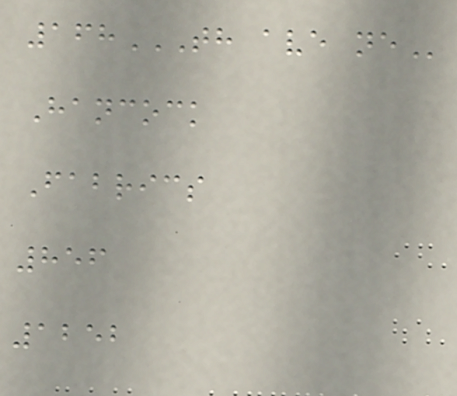168TH AVE NE
Hancock
Fabrics
856
1252
